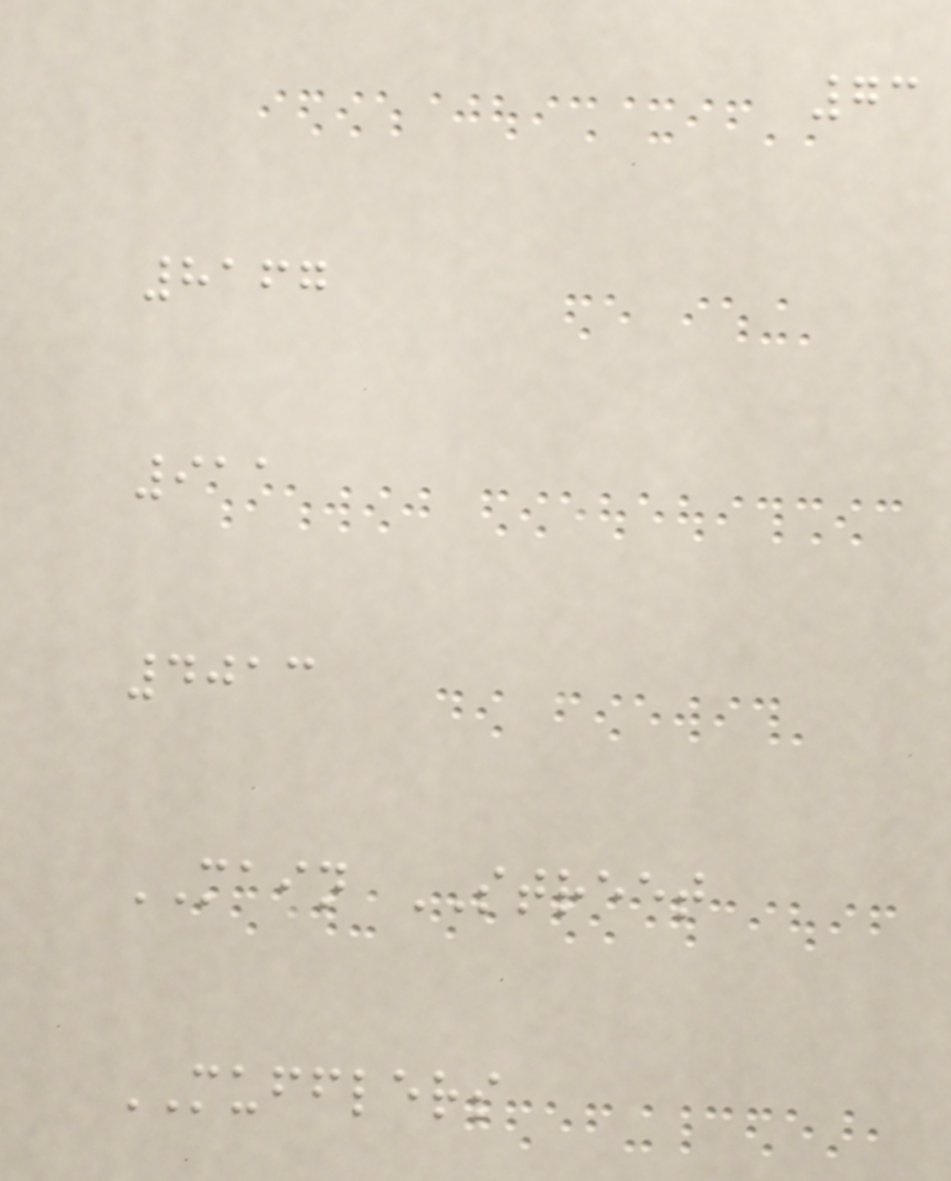73
8167
911
4013
MAIN STREET
MUFFLERS
